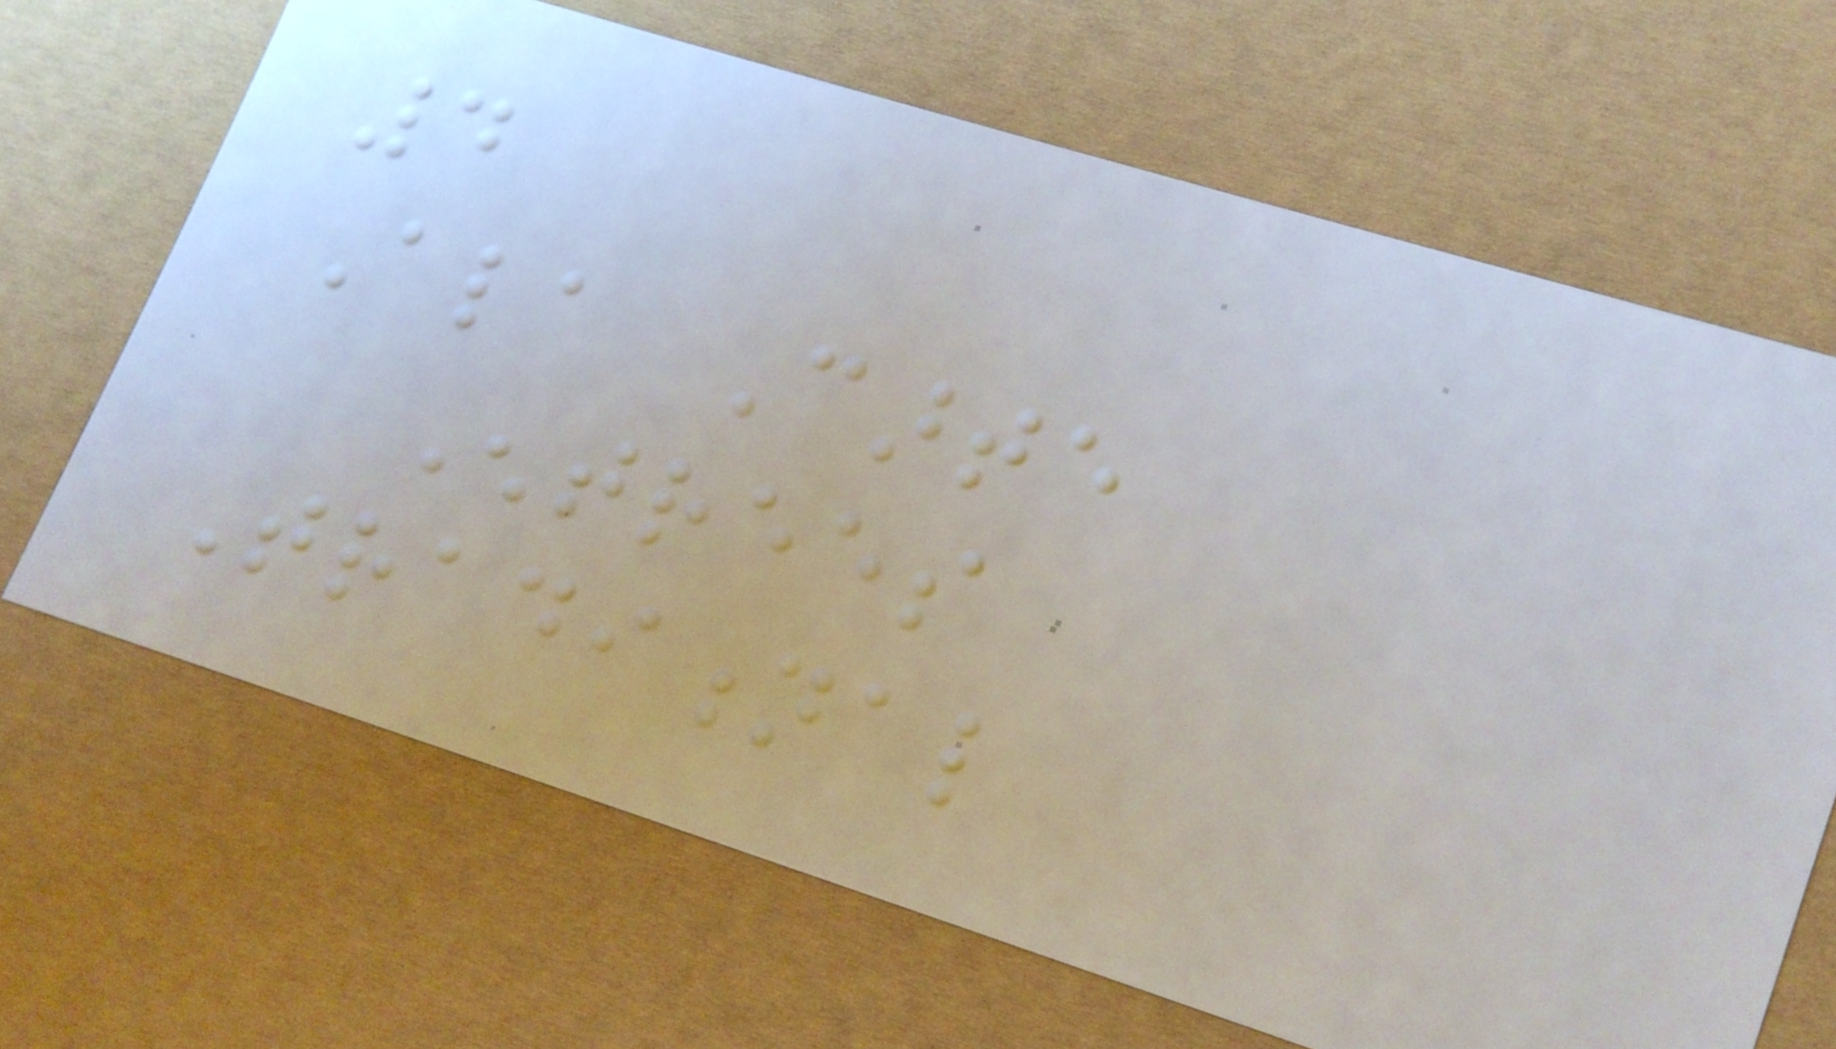4
Ala Carte
Entrees
Traditional
